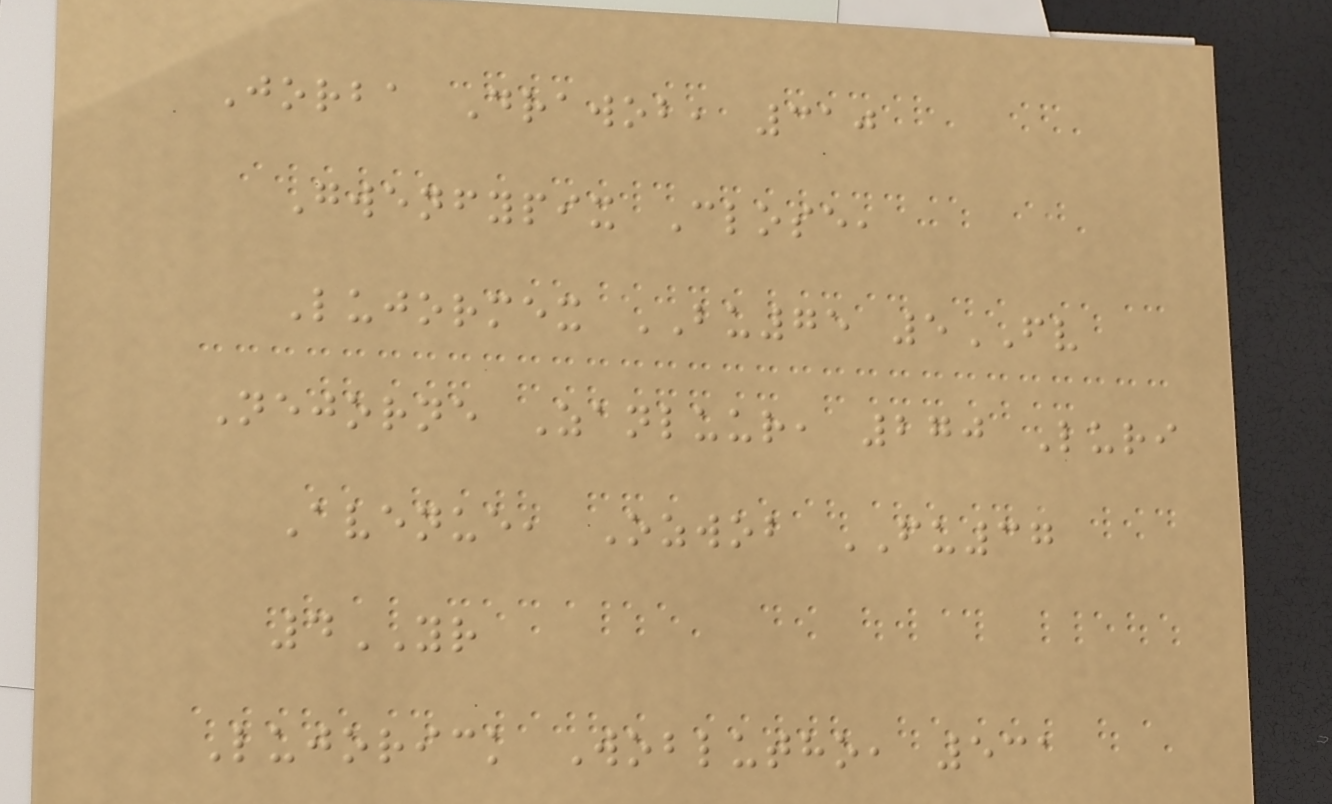Jorba Drawob, 310
Gwenfypix Close,
Lujormex BU75 5FV
Nejorne Zanluur, 270 Luri
Avenue, Ozwob FU37
4YR
Lujorick Woblutho, 531
